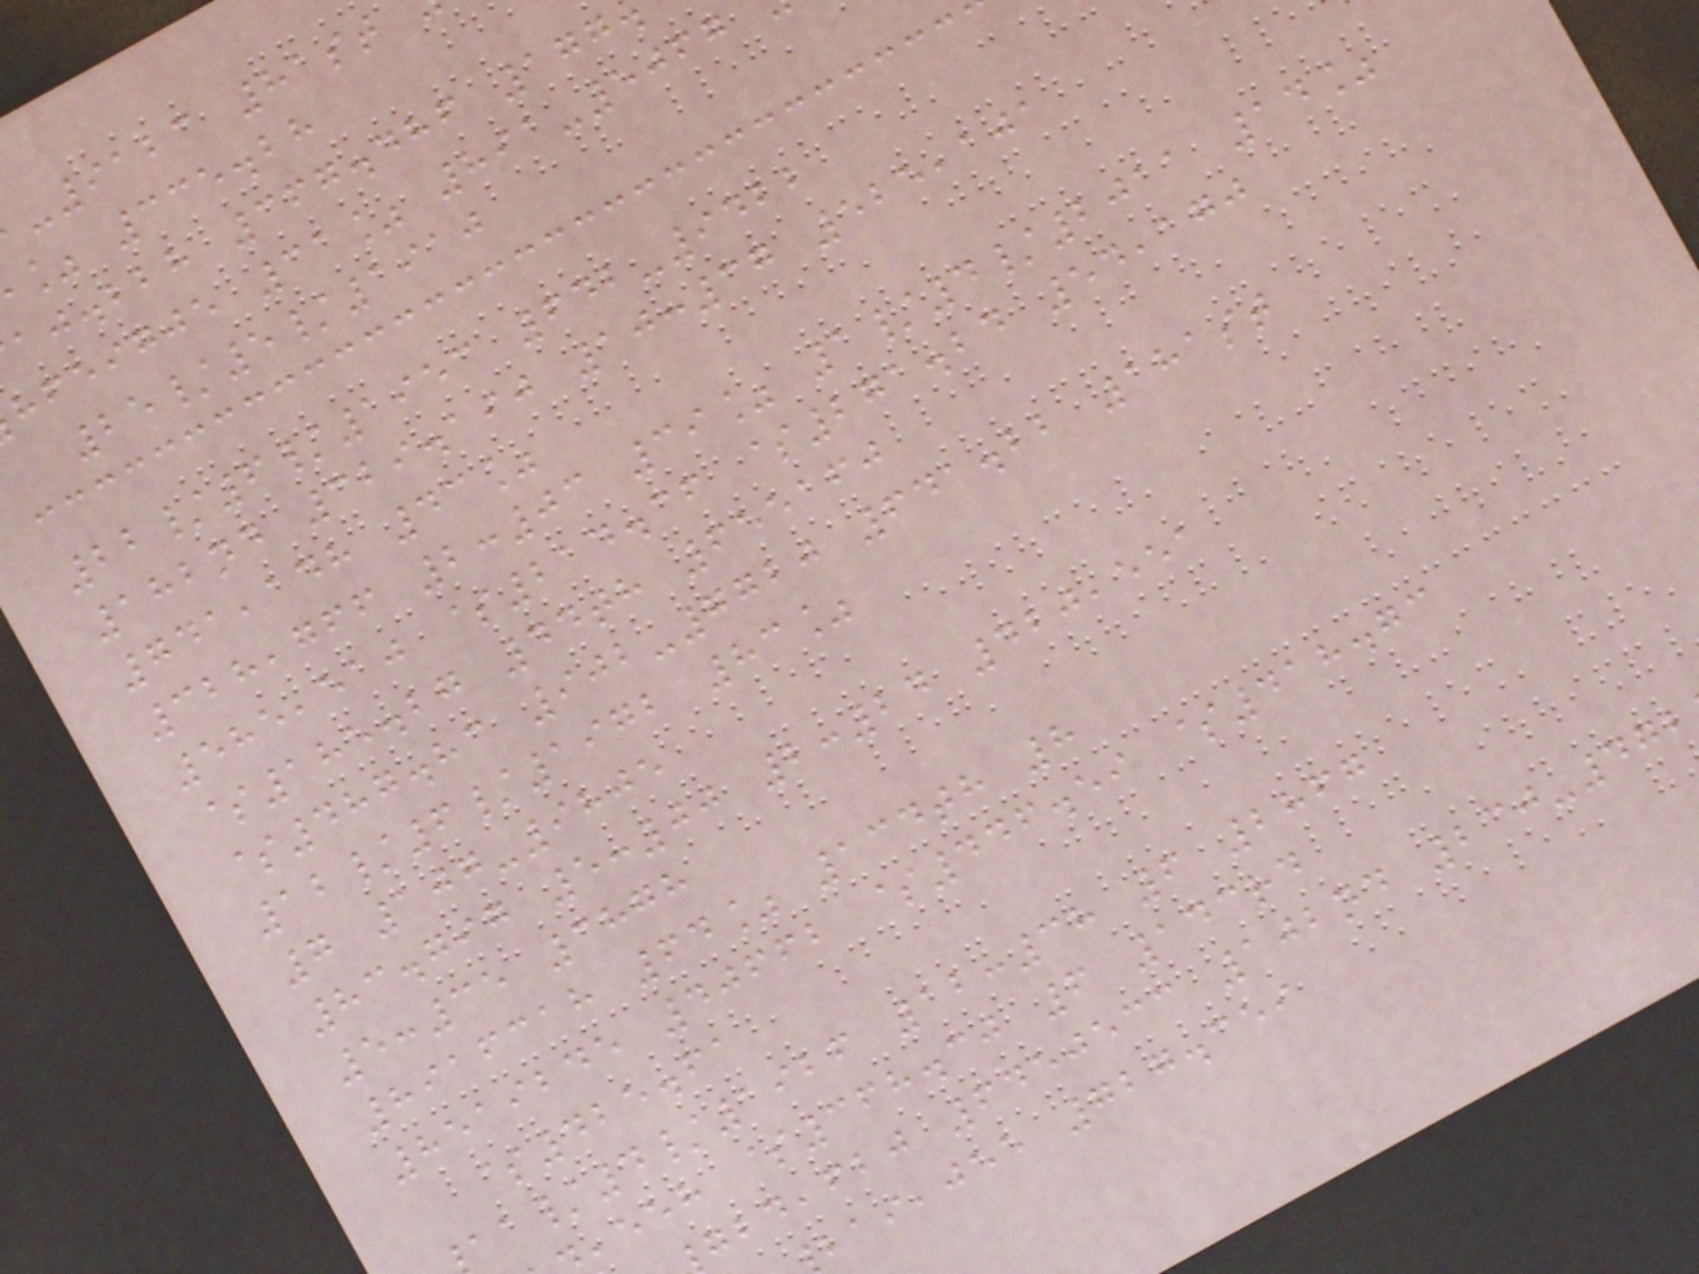-9123 81st
% 335.28
aj.bbh 367.486 177
hfeigje 31% 891-5067
25/5/1910
22/6/1953 642-9422
182nd 329.190 10:37 525,101
741,148 43%
328,766 2:03 39% 1/4/2011 14%
585,510 $214.36 $271.24 54,170
$185.27 44th 655160
$487.83 902-7720 641.22 181st
12/6/1972 83%
7 107-9805
83.797 5:00 2:24 420,551
5:35 3878
8916318 64% 134th 8
8519245 40662 $446.59 $418.73
$425.61
/4/1926 12:38 6 2867
,eeh $368.30 6 143rd
,fbj 6450533 102nd 230-472
,jee 727.359
